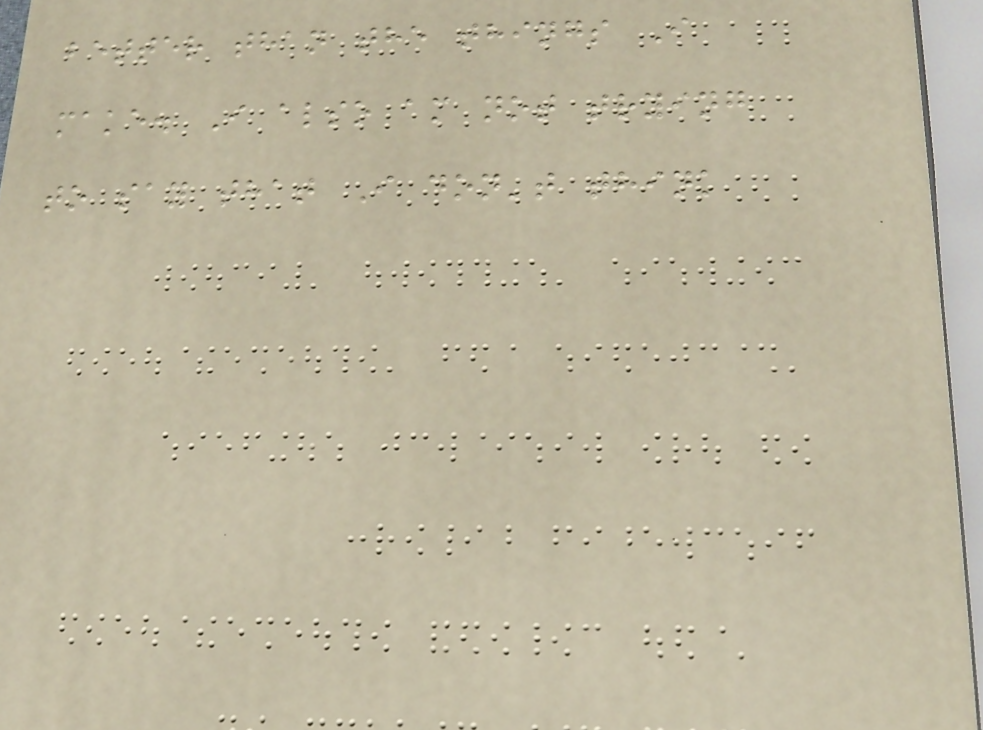better than the things I
make. I also am not trying
to say that I don't think
